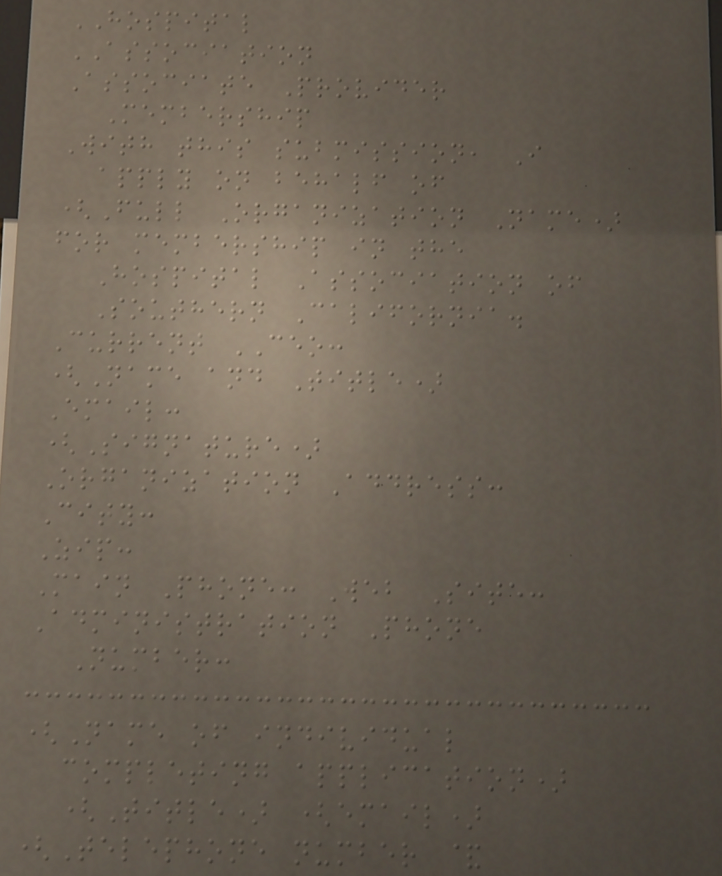HOSPITAL
ASSOCIATION
Associate Provider
Membership
With this submission, I
apply on behalf of
(Full Organization Name)
for membership in the
Hospital Association of
Southern California.
Current CEO:
(Name and Title)
Email:
(Signature)
Organization Address:
City:
Zip:
Main Phone: Web Site:
Administration Phone
Number:
(Name of individual
completing application)
(Title) (email)
(Telephone number &
